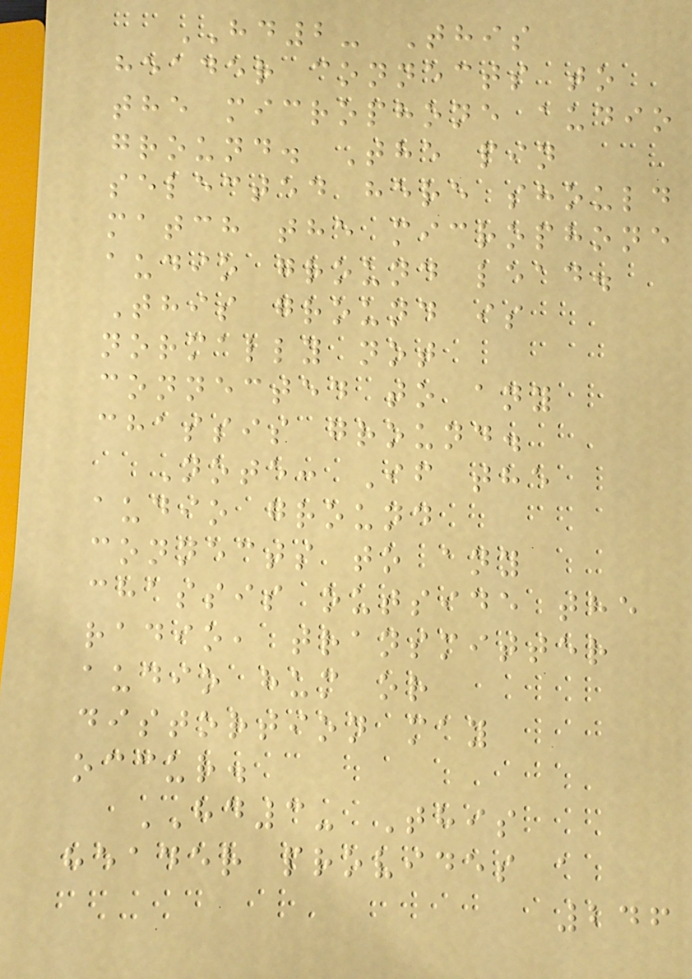HD2- This
header connects to
the microphone audio
ground. The pin
selected here should
match the microphone
audio ground lead.
This ground is
normally not
connected to any
chassis ground.
Note: If the
audio ground
connects to any
chassis outside the
radio, transmitter
audio hum or
distortion may
occur.
HD3- This
header provides a
246
